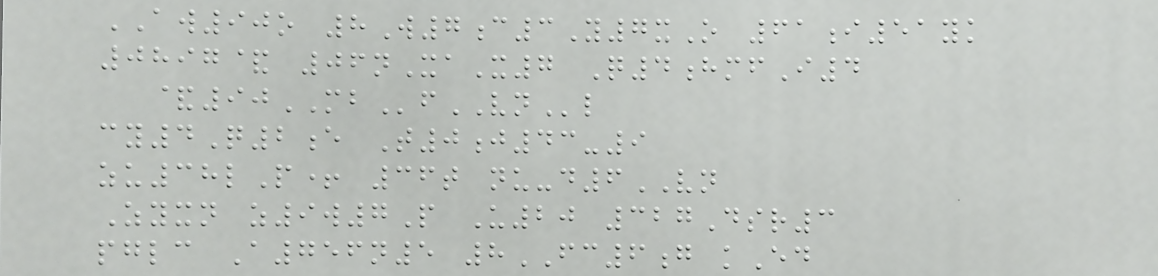AW90o 8W7c3Y7xO 61i51yk
0897& 06nXaX7 Q4hmfI4
&90MBfVNl
cy4Q2e T0j43-9
zu38lP+ 36t nu-d6VN
Zyxn z9w7P U20 327Dsr3
pglc A756n5 8FC6g kEd
